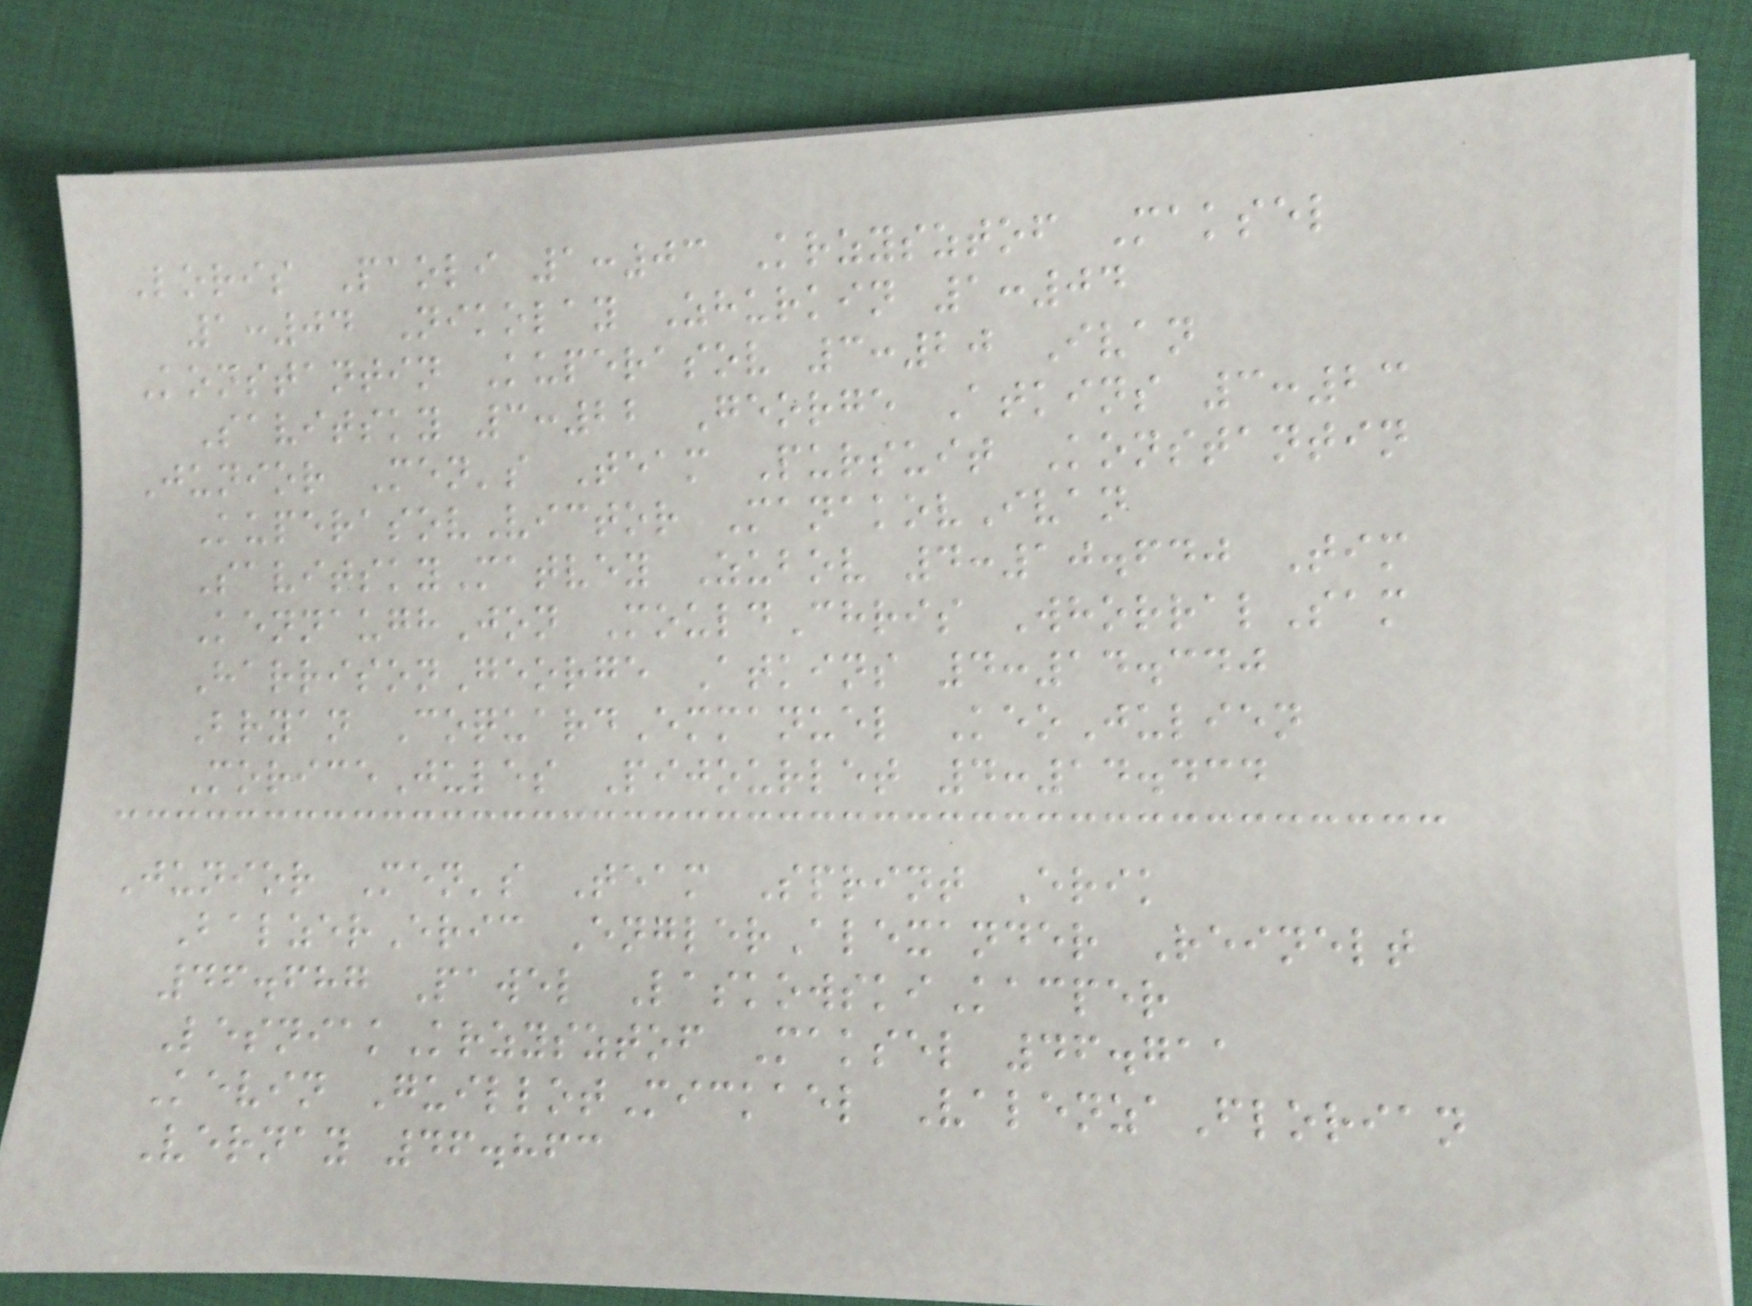Loris Paoli 1:03 Krzysztof Maksel
1:04 Nikolay Zhurkin 1:04
Konstantin Kuperasov 3:20 Ivan
Savitsky 3:22 George Atkins 3:23
Junior Men's Team Pursuit Konstantin
KuperasovVictor ManakovIvan
SavitskyMatvey Zubov 4:10.640 Tim
KennaughJon MouldChris WhorralSam
HarrisonGeorge Atkins 4:14.340
Bryan CoquardEmmanuel KeoJulien
MoriceJules Pijourlet 4:14.434
Junior Men's Team Sprint Erik
BalzerEric EnglerAlexander Reinelt
46.687 Pawel LaskowskiKacper
LesniakKrzysztof Maksel 46.711
Kevin GuillotMickael ValenzaFlorian
Vernay 46.863
